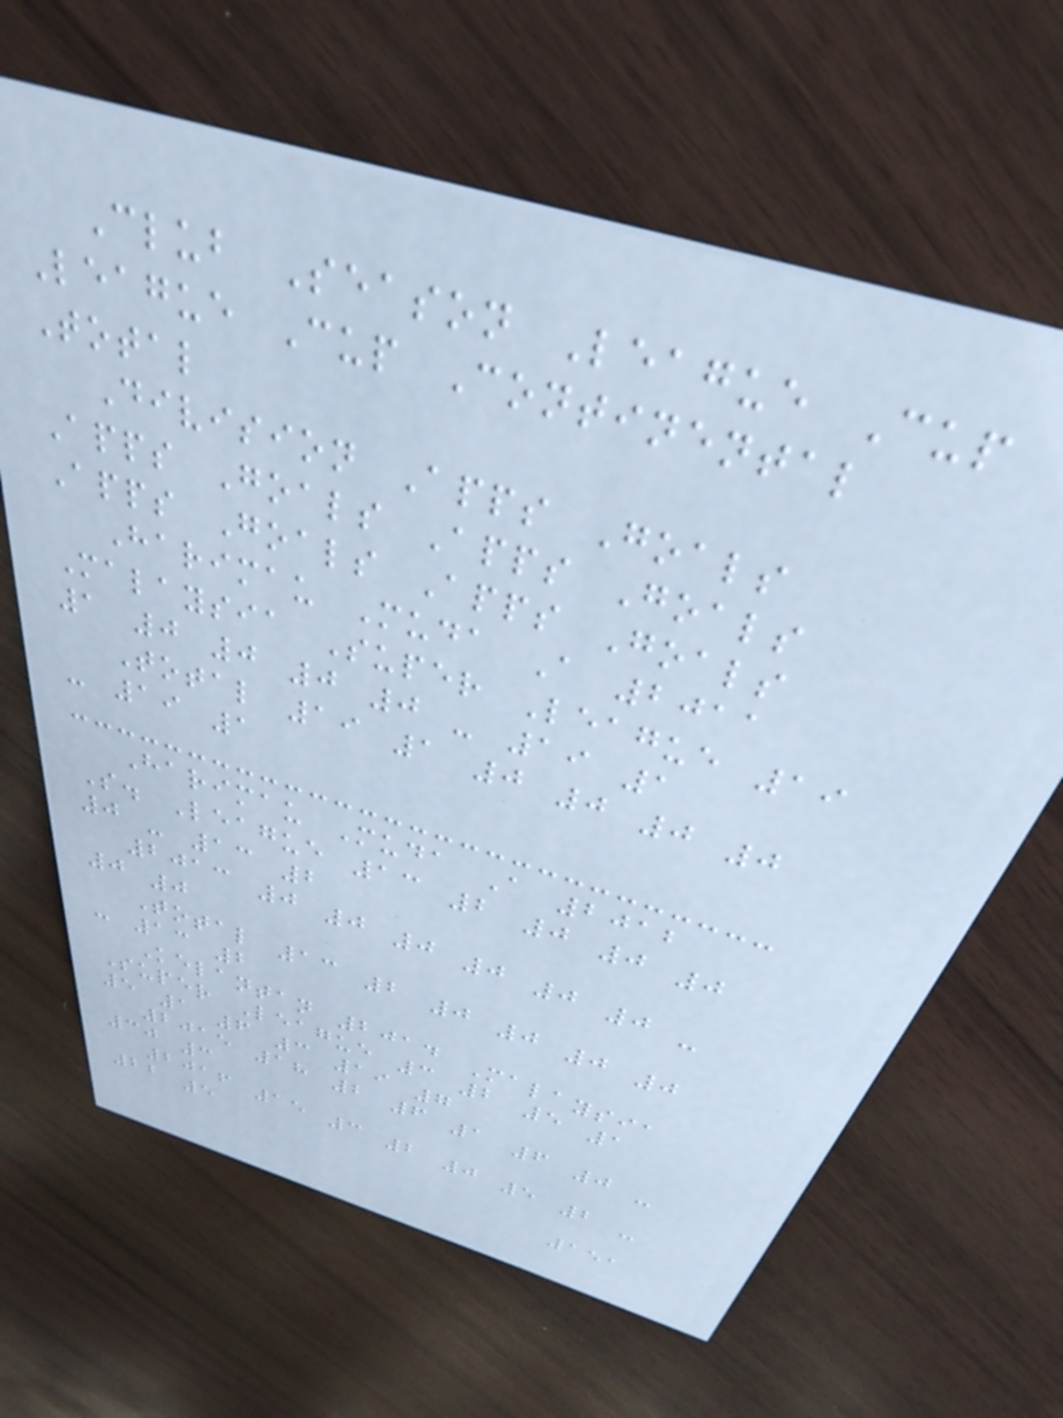Club Season League Cup
League Cup Continental
Total
Division Apps Goals
Apps Goals Apps Goals
Apps Goals Apps Goals
Harimau Muda A 2011
Malaysia Super League 19
1 0 0 0 0 - 19 1
Total 19 1 0 0 0 0
- 19 1
Harimau Muda A 2012
S. League 13 2 0 0 0
0 - 13 2
2013 0 0 0 0 0 0 -
0 0
Total 13 2 0 0 0 0
- 13 2
Kelantan 2014 Malaysia
Super League 3 2 5 1
5 1 6 3 19 7
2015 18 2 6 1 6 0 -
30 3
2016 15 3 2 0 5 2 -
22 5
151
